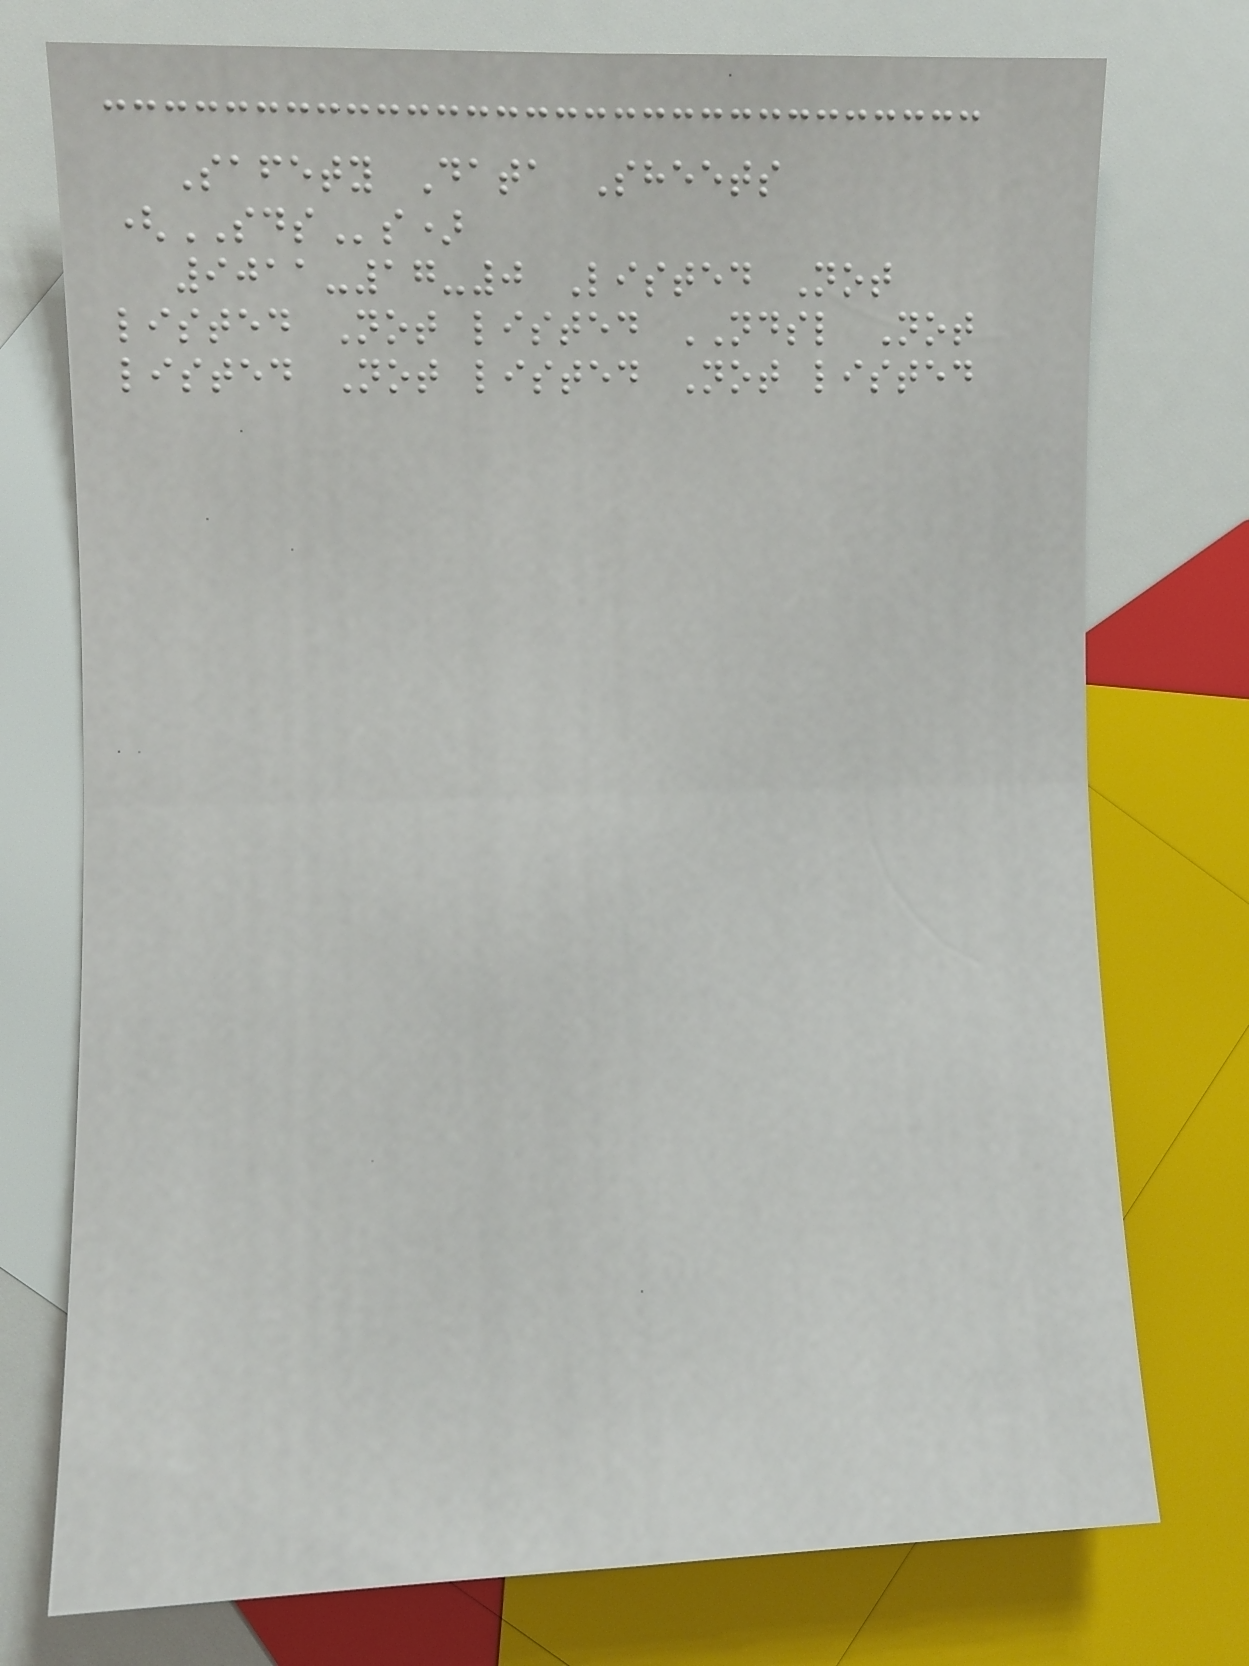Safety Data Sheets
(SDSs)
9011-17-0 Listed Not
listed Not listed NDSL Not
listed Not listed Not listed
